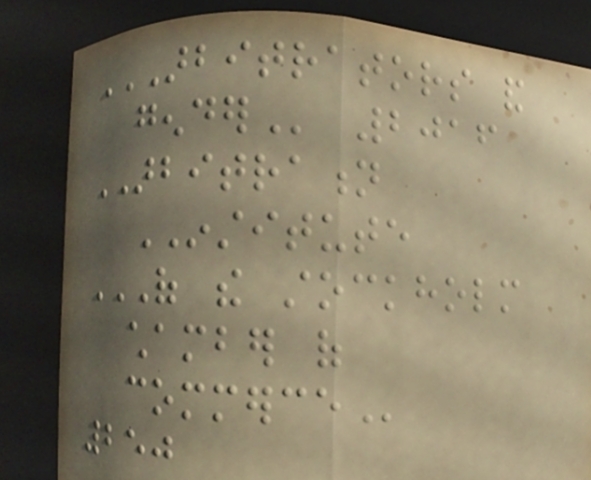ARBITRATORS AND
GENDER 2016
ARBITRATION
INSTITUTE
OF THE STOCKHOLM
CHAMBER OF
COMMERCE
250
